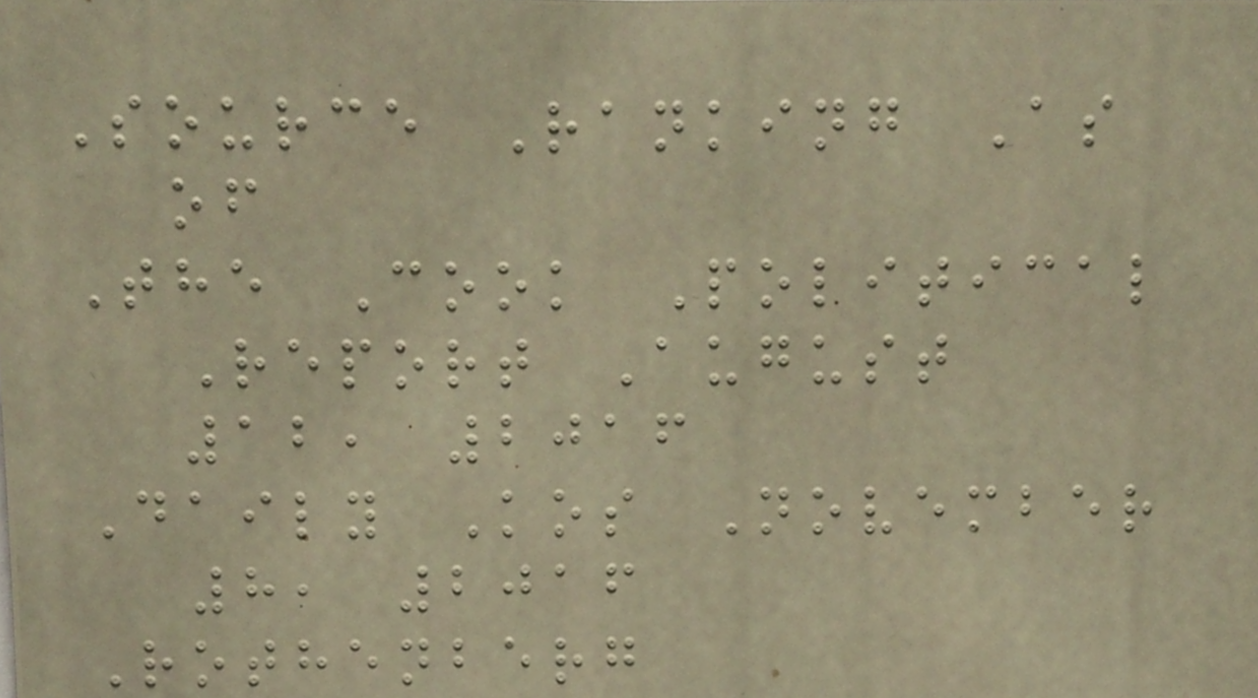Source Ranking As
of
The Cook Political
Report August
12, 2016
Daily Kos November
8, 2016
Rothenberg
